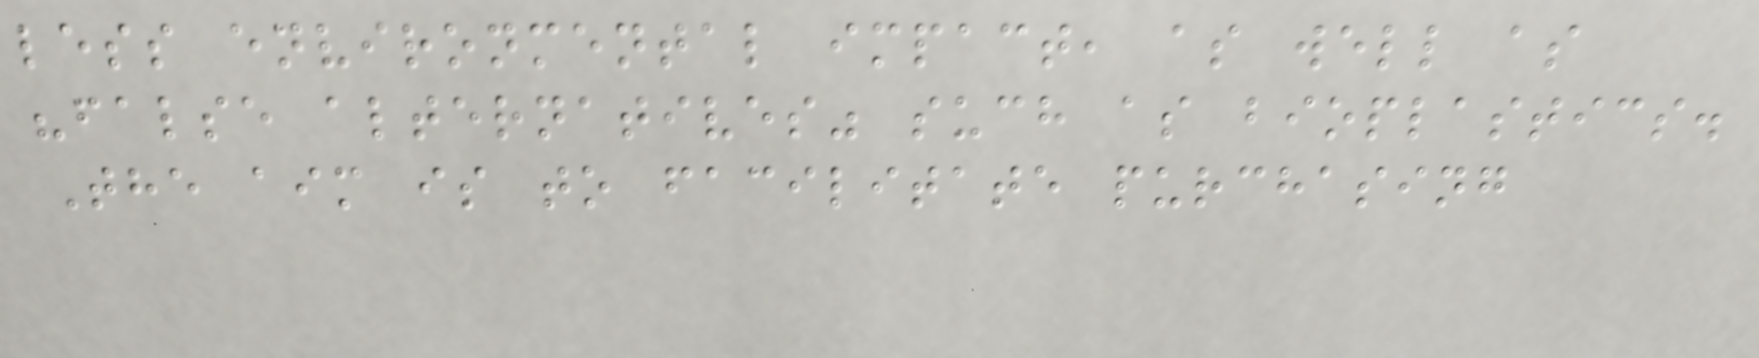less environmental impact, as well as
"false alternatives" such as bioplastics.
The aim is to facilitate purchasing
